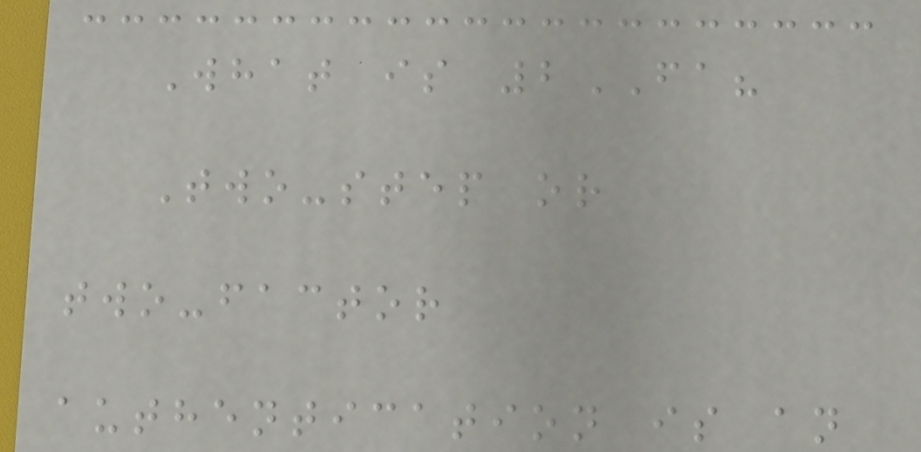What is 2FA?
Two-step or
two-factor
authentication is an
